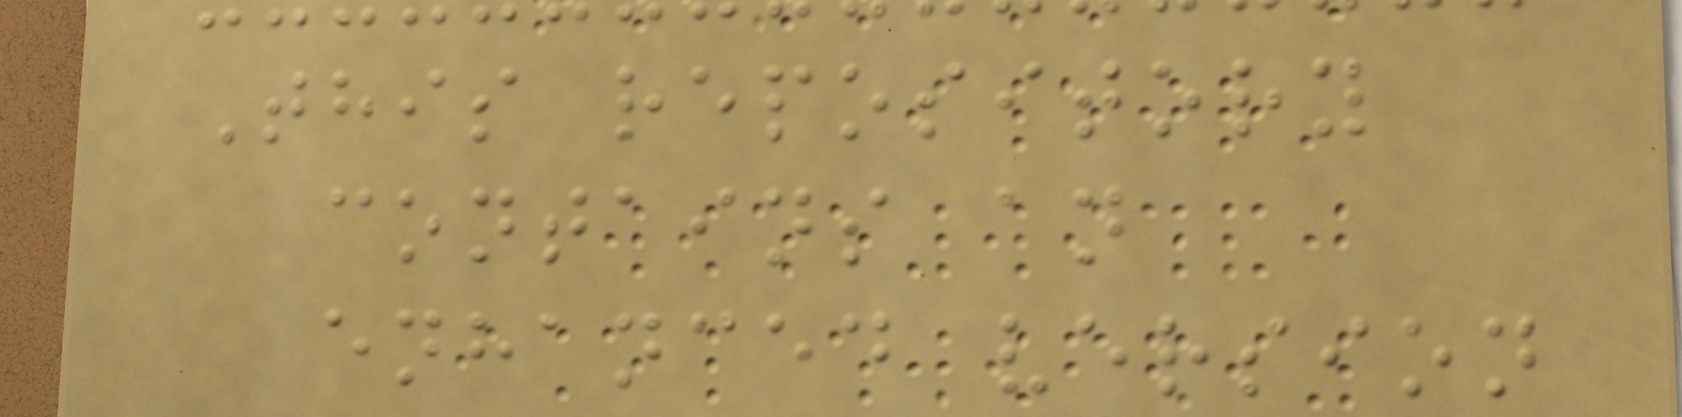This repository
contains an
enhanced version
